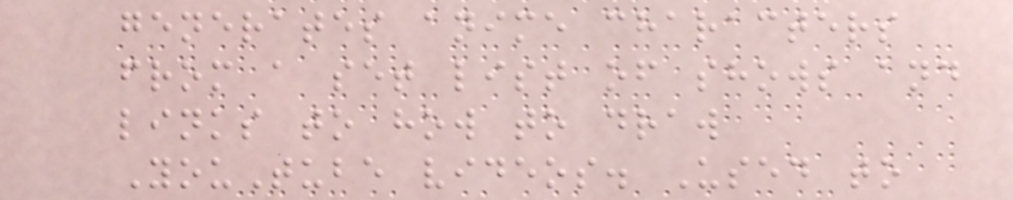generates anime characters
from a set list of shows and
links to how to draw
YouTube videos. Used to
